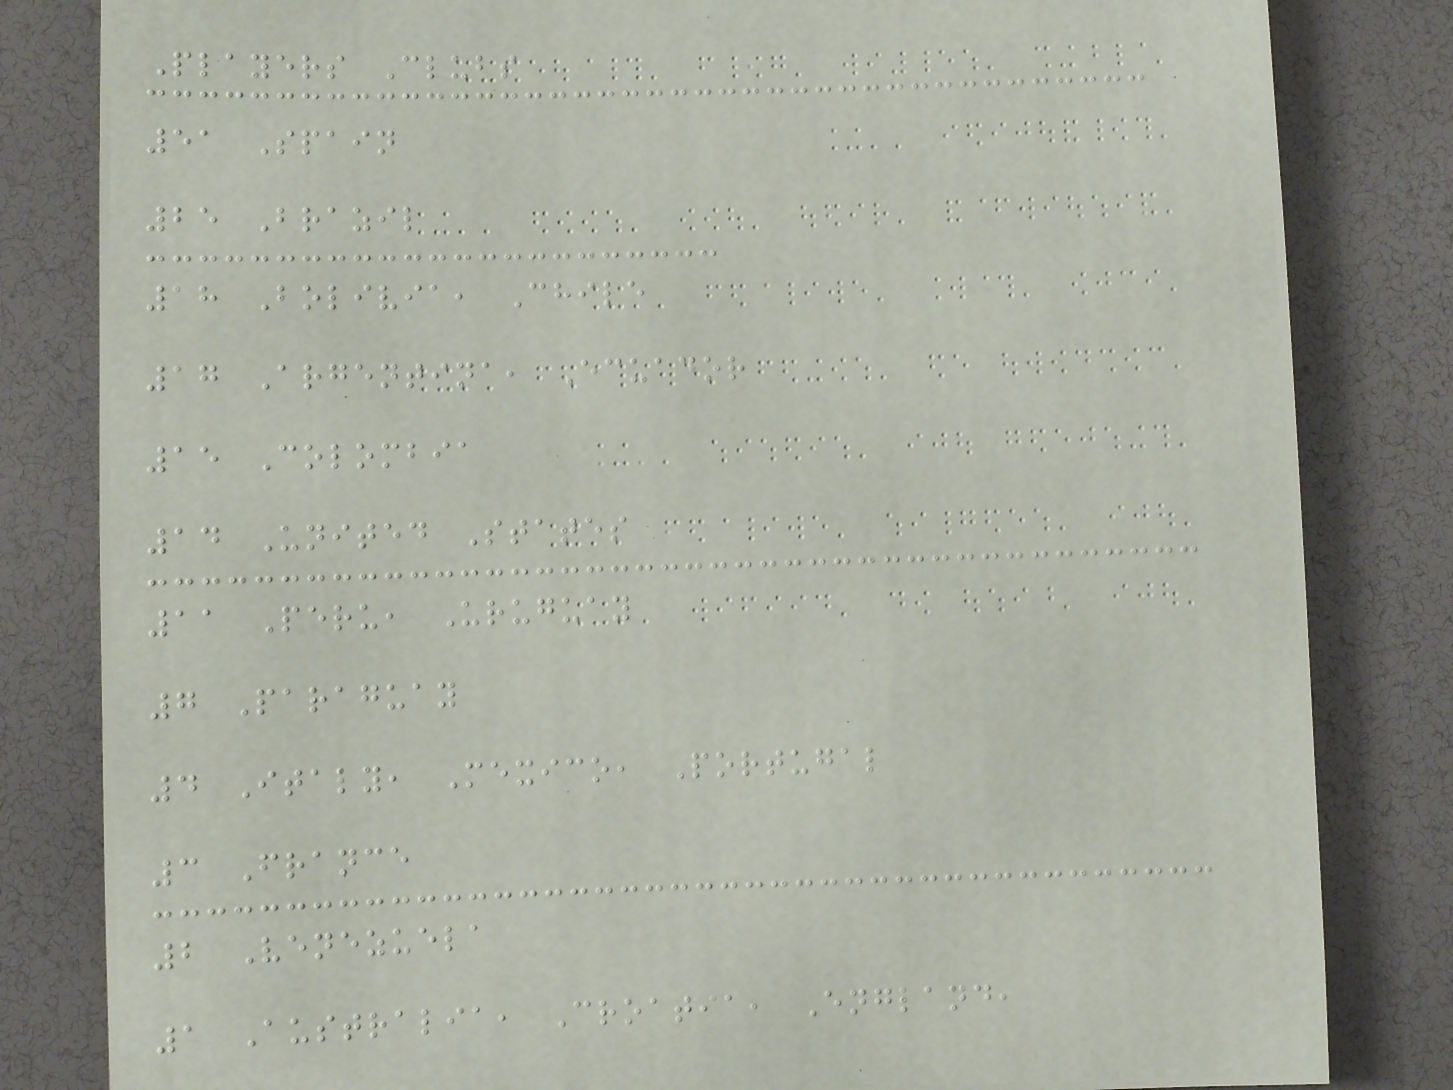Players Clubs
51 Spain
25 Brazil
18 Bolivia, Chile
17 Argentina, Ecuador
15 Colombia
14 United States
11 Peru, Uruguay
7 Paraguay
4 Italy, Mexico, Portugal
3 France
2 Venezuela
1 Australia, Croatia, England,
